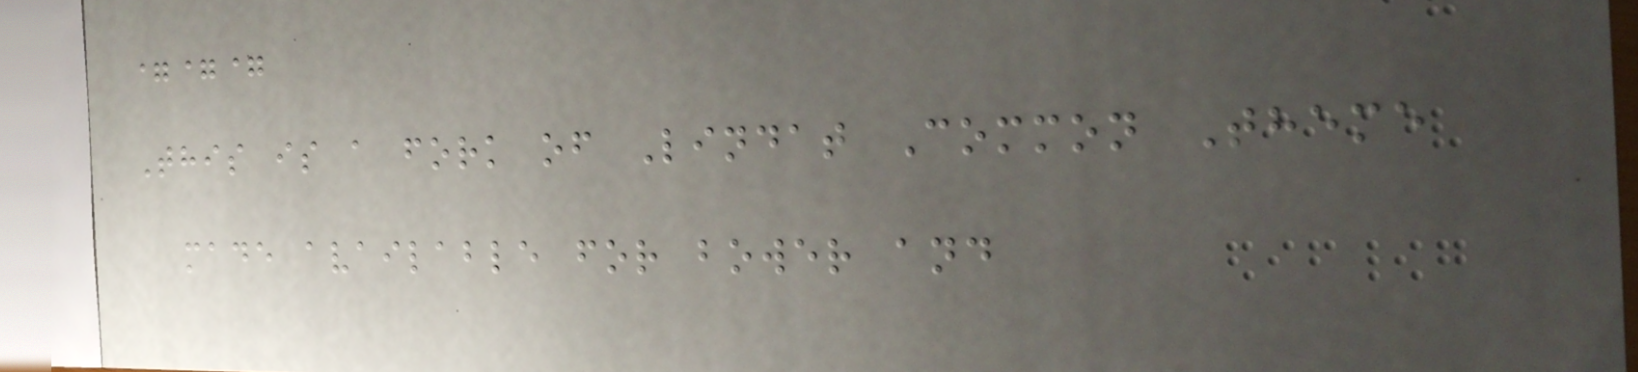===
This is a fork of Lindat Common Theme
made available for bower and
